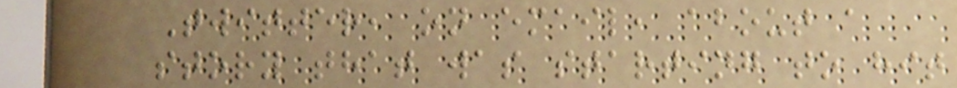Twitter, on email, about a
story that was starting to hit
